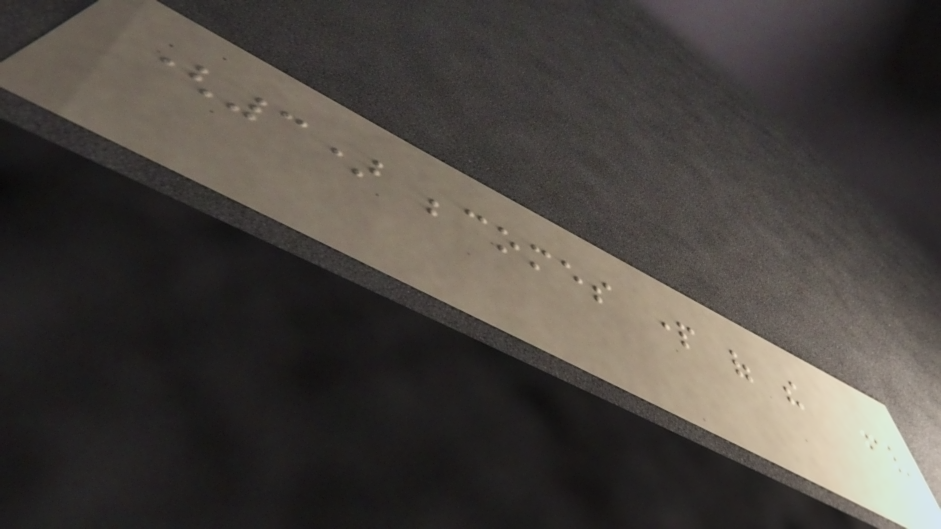(3) becomes part of the
